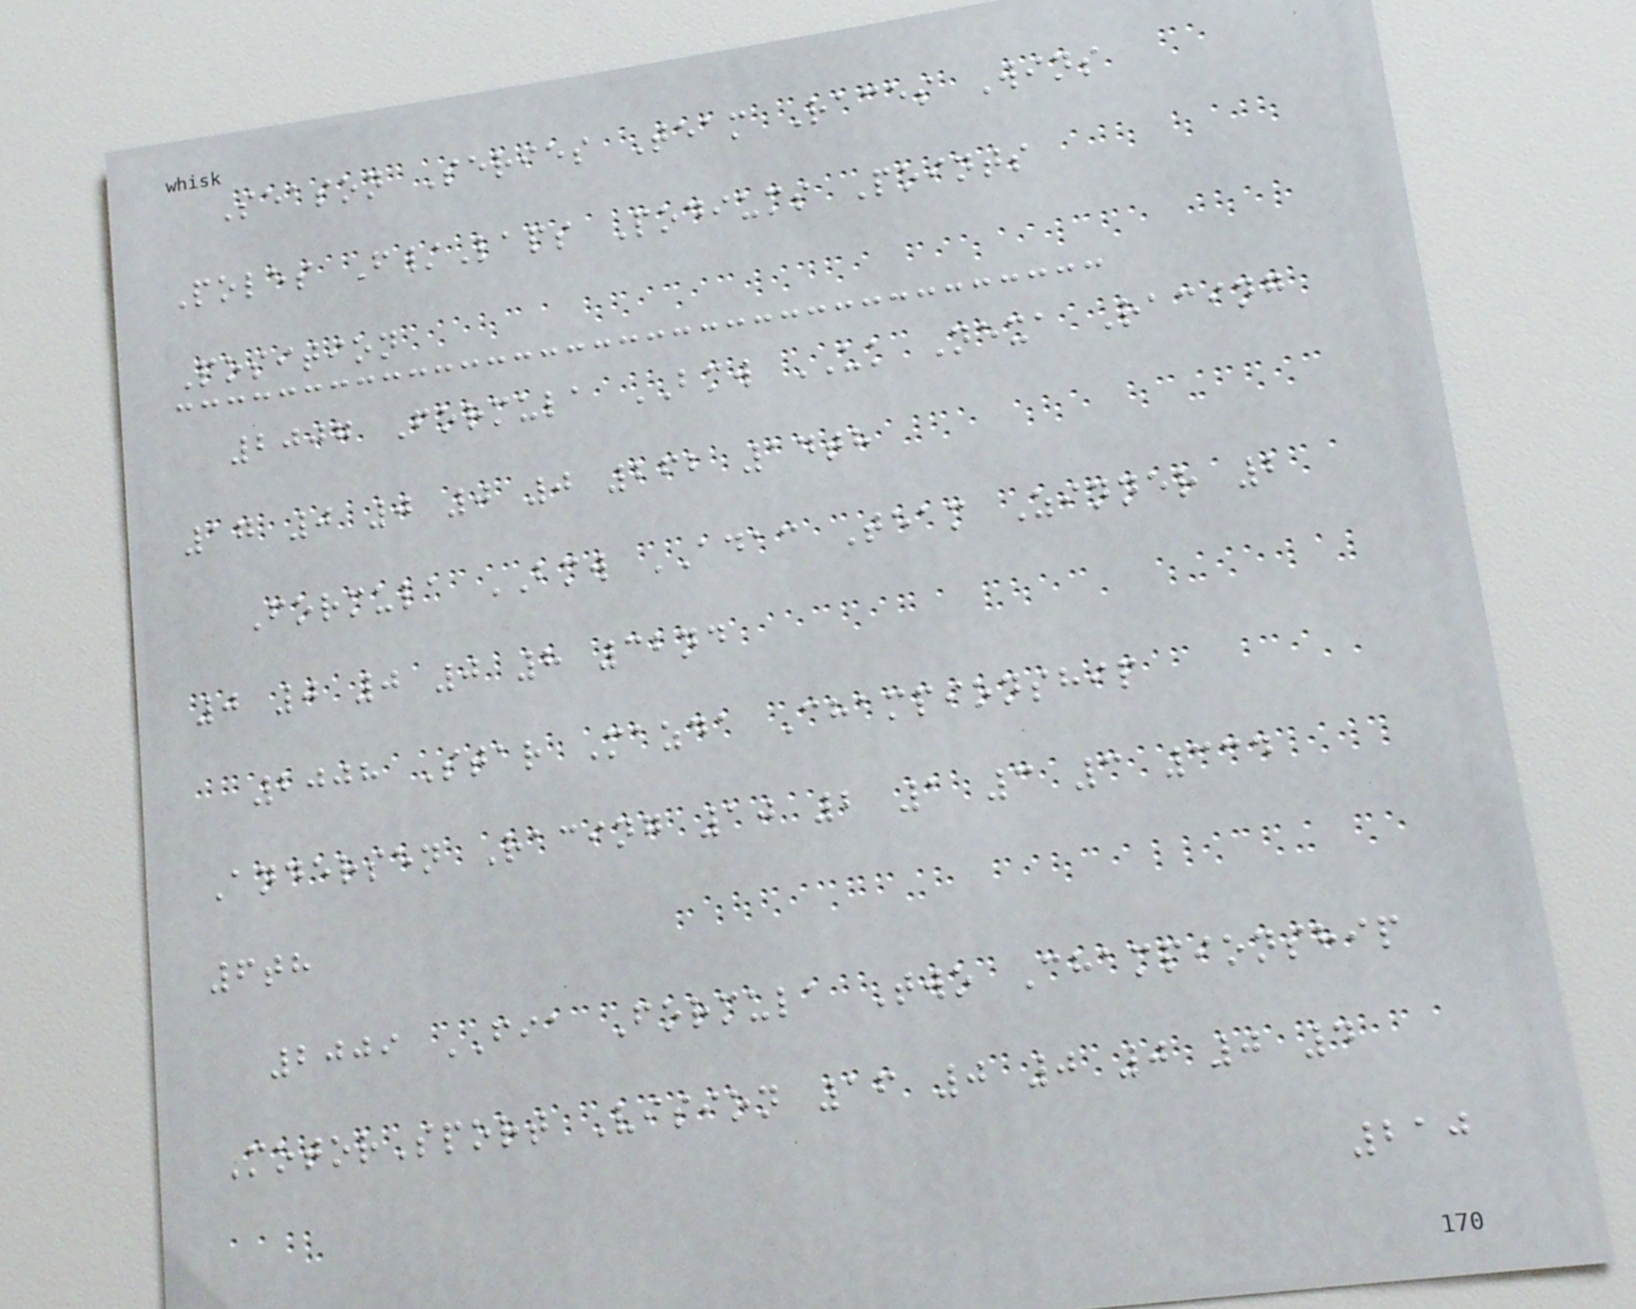Season Series Team Races Wins
Poles F/Laps Podiums Points
Position
2007 Formula BMW UK Nexa Racing
17 0 0 0 0 262 14th
Formula BMW ADAC Team Zinner 2
0 0 0 0 8 32nd
2008 Star Mazda Championship
Andersen Racing 10 2 1 3 3 334
6th
2009 FIA Formula Two Championship
MotorSport Vision 16 0 0 0 0 4
210
